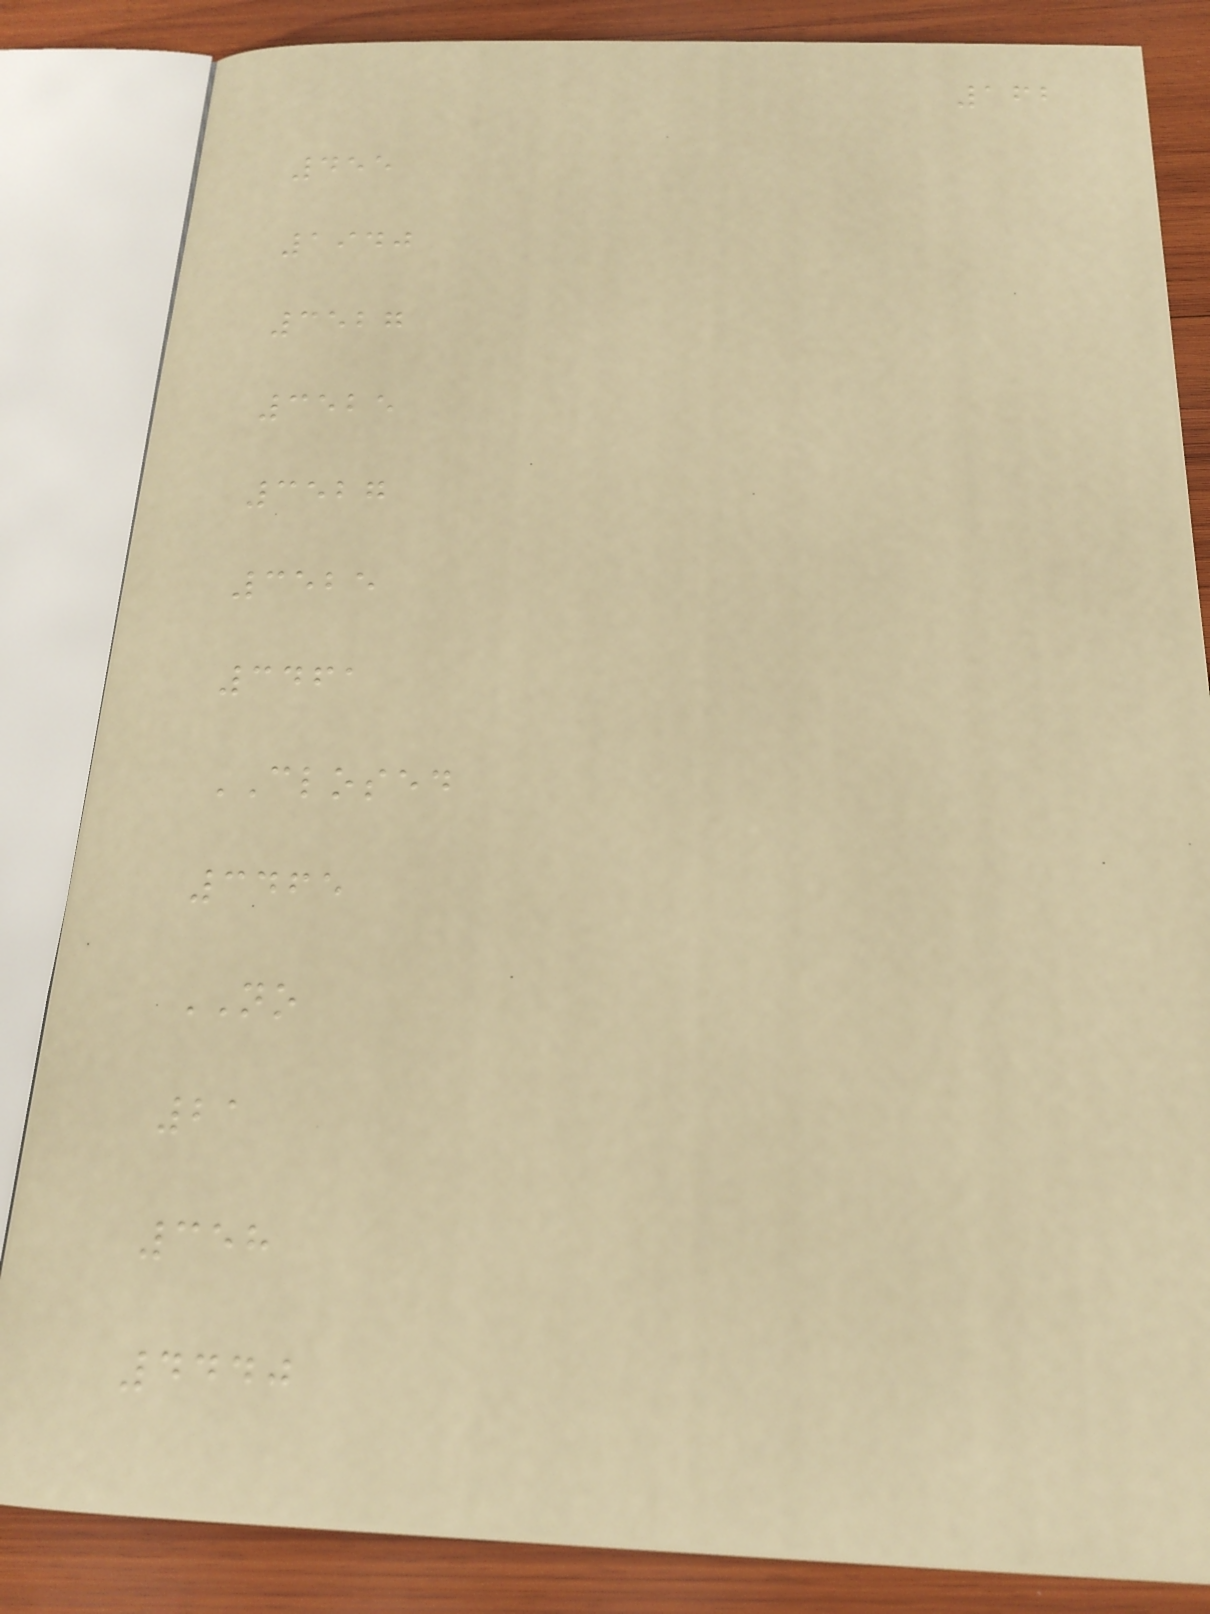162
455
1940
3527
3525
3527
3525
3461
CLOSED
3465
NO
21
358
4440
